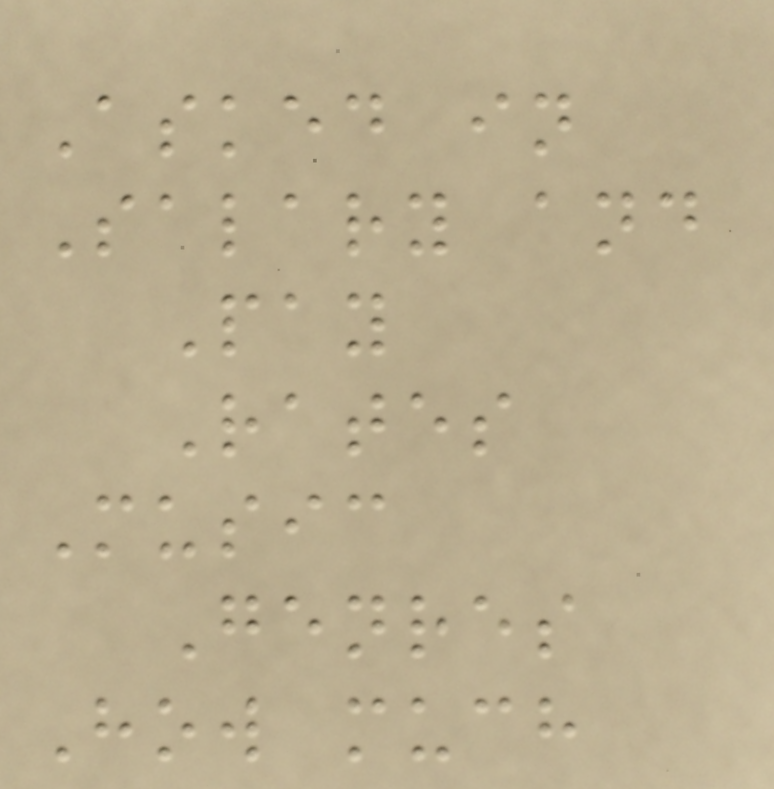Asked in
Salary and
Pay
Rates
Music
Genres
How much
